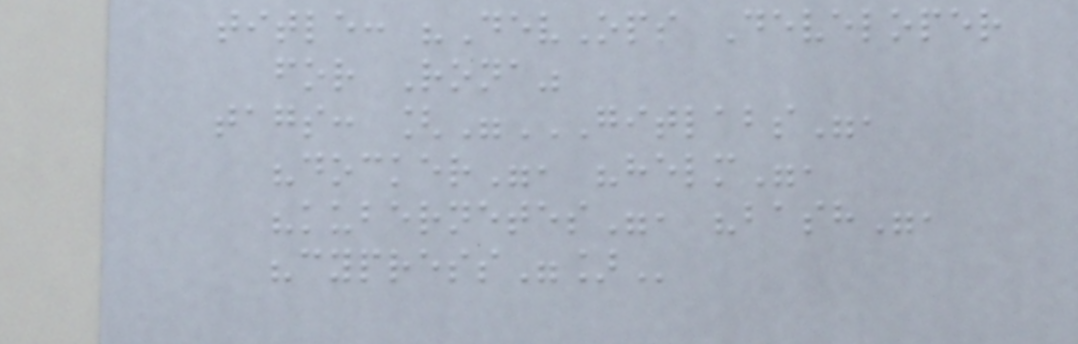title: "DevOps Developer
for Rona"
tags: ["GITLABS",
"DOCKER", "HELM",
"KUBERNETES", "BASH",
"CYPRESS"]
